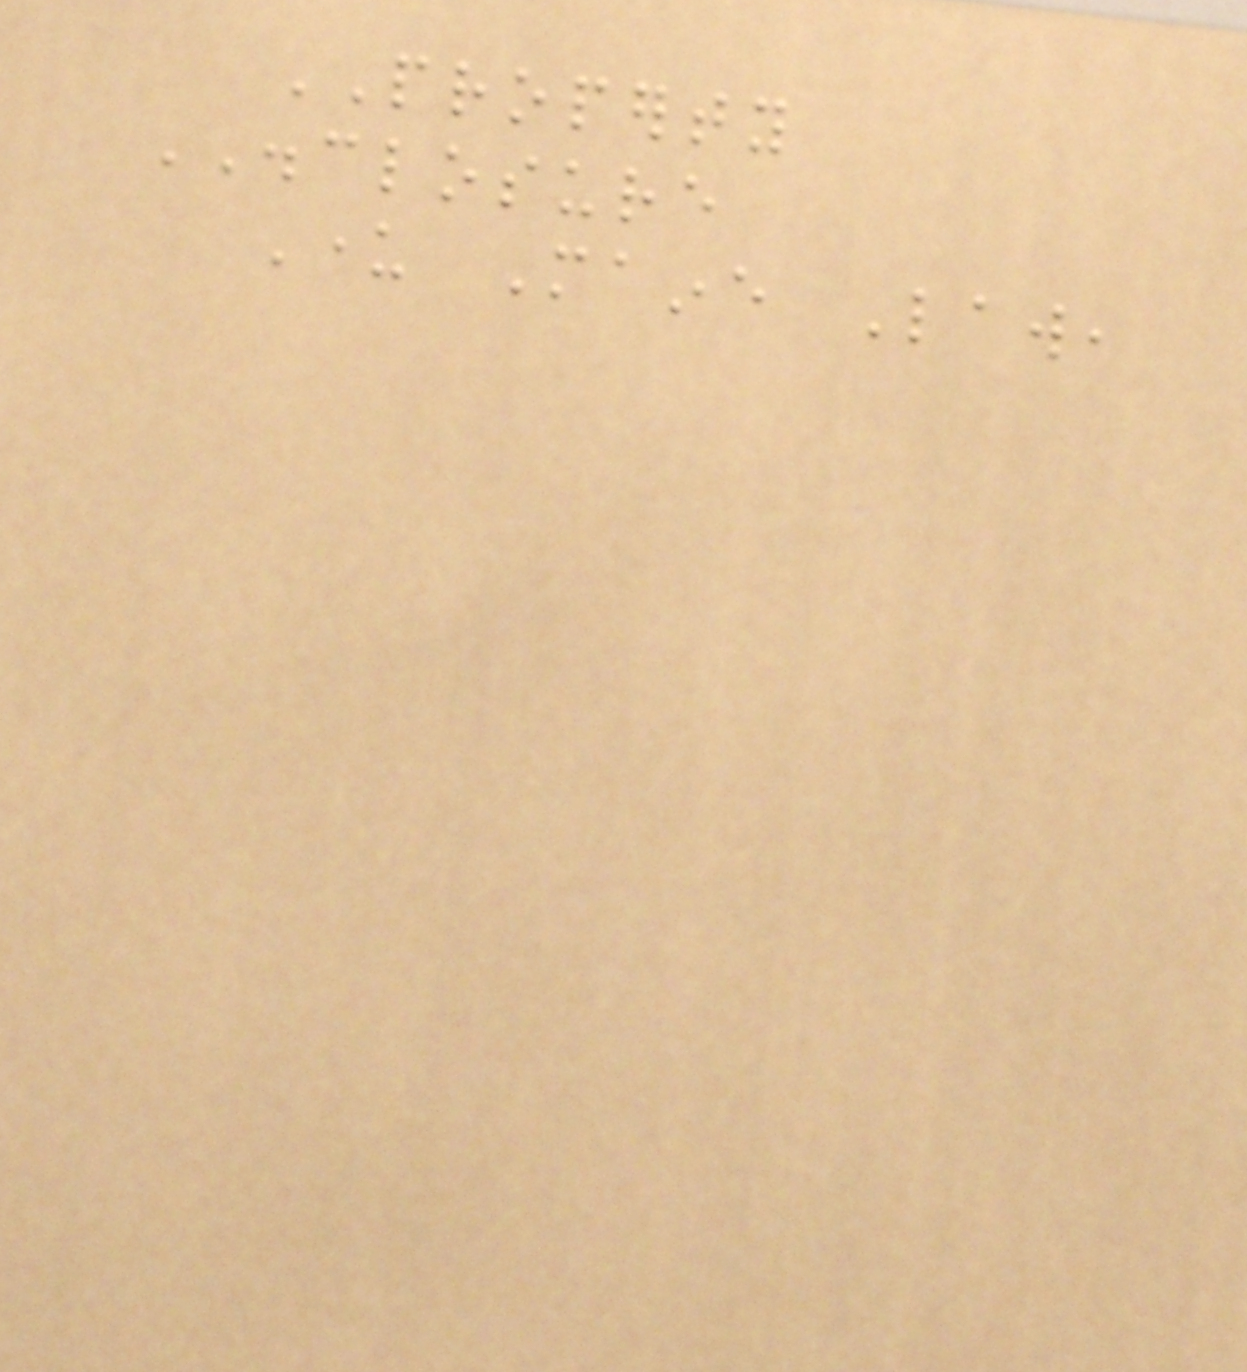PROPERTY
DISCLOSURE
Under Maine Law,
